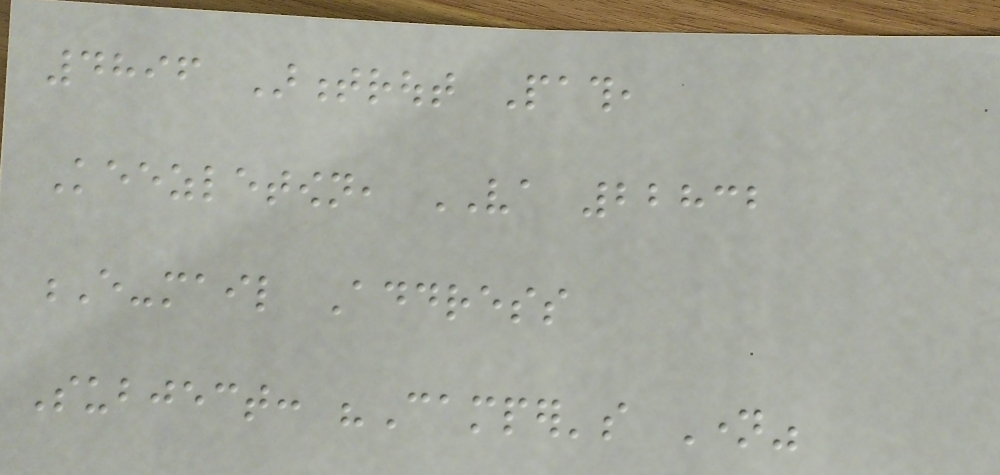4896 Armentrout Path,
Keezletown, VA 22832
E-mail Address
Subject: "Camper's Name"
